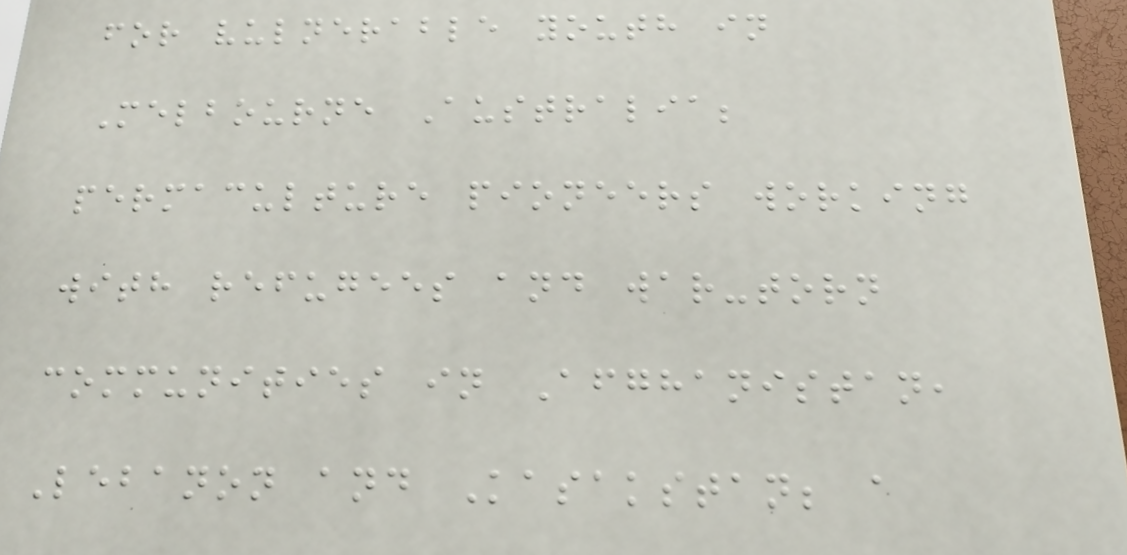for vulnerable youth in
Melbourne Australia;
permaculture pioneers working
with refugees and war-torn
communities in Afghanistan,
Lebanon and Kasakstan; a
